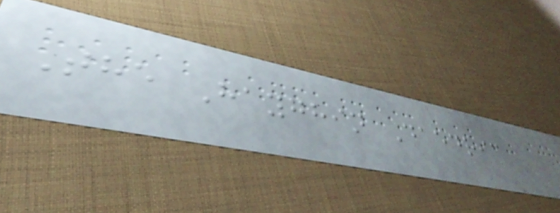The Hayghin Daedric
